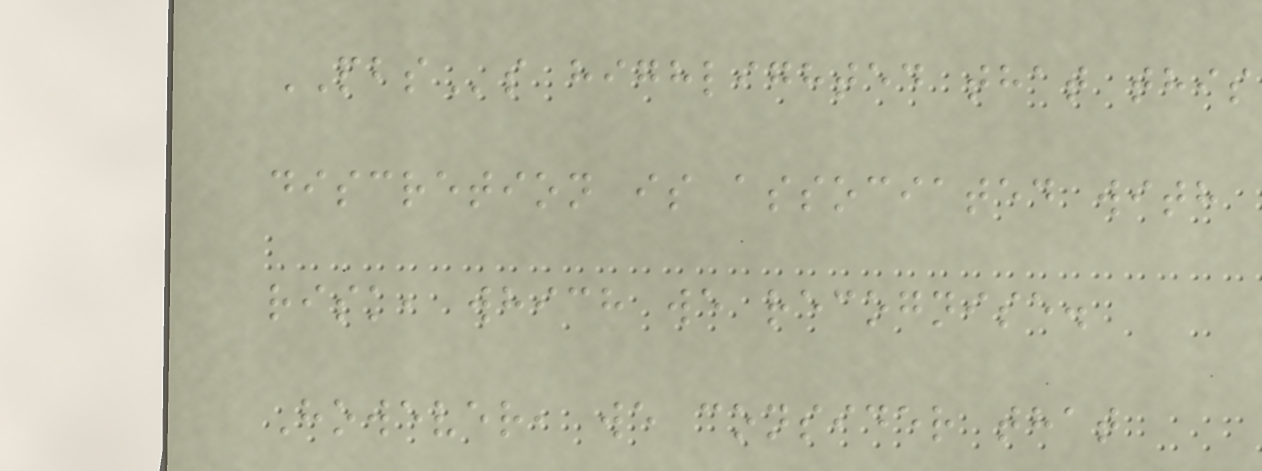PBSs highlighted that this
discretion is associated with
risk, which we recognise.
However, we consider that
